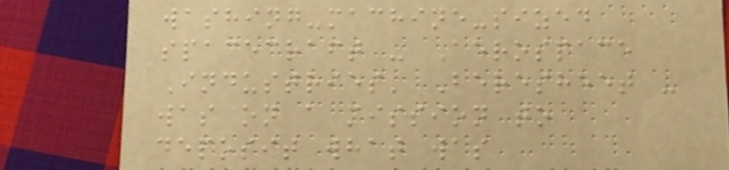washing-machine-sized
spacecraft - Aerospace
Industries' Beresheet -
was on a mission to
deposit what was
